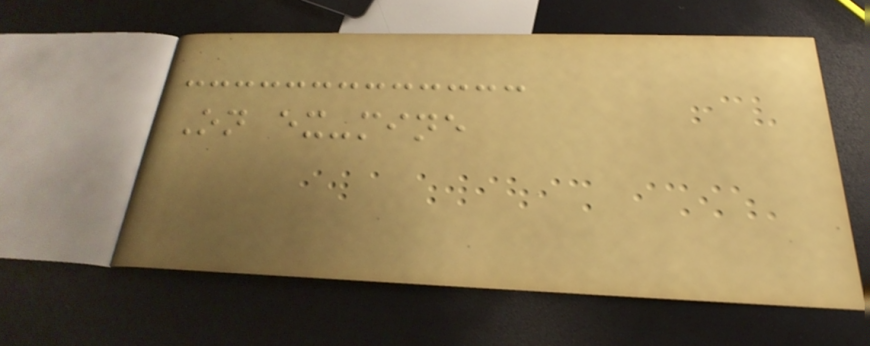On ex-mine
